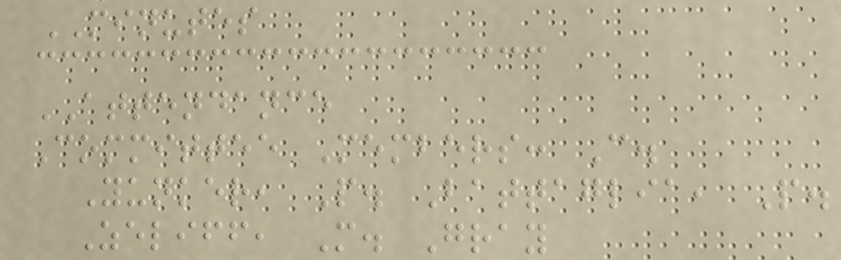MINUTES
ATTENDANCE
Committee Members: C.
Yunker, P. Battaglia, P.
Zeliff, M. Gray
